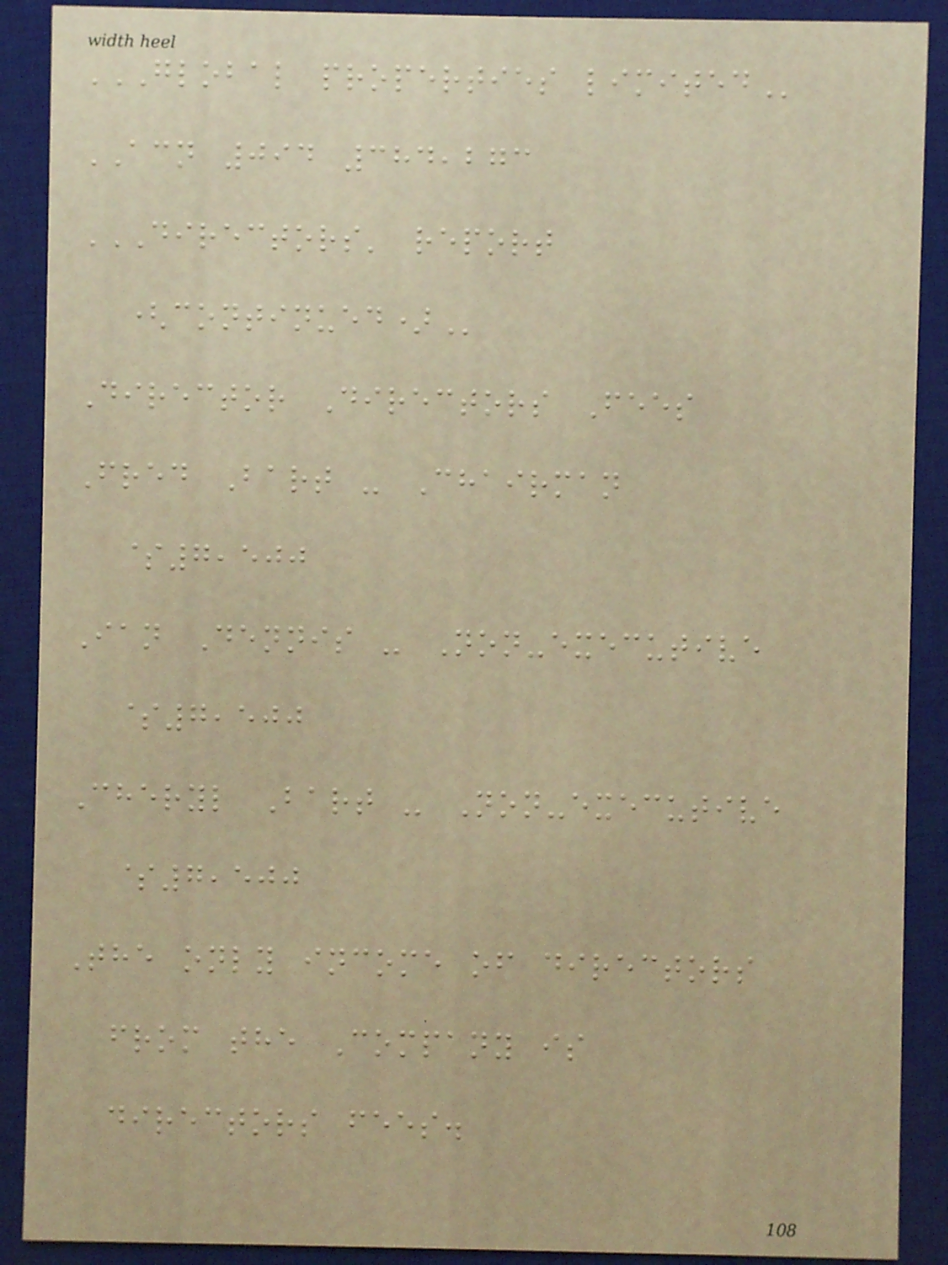GLOBAL PROPERTIES LIMITED
ACN 094 384,273
DIRECTORS' REPORT
(CONTINUED)
Director Directors Fees
Fred Bart - Chairman
$7,500
Ian Dennis - Non-executive
$7,500
Cheryl Bart - Non-executive
$7,500
The only income of directors
from the Company is
directors fees.
